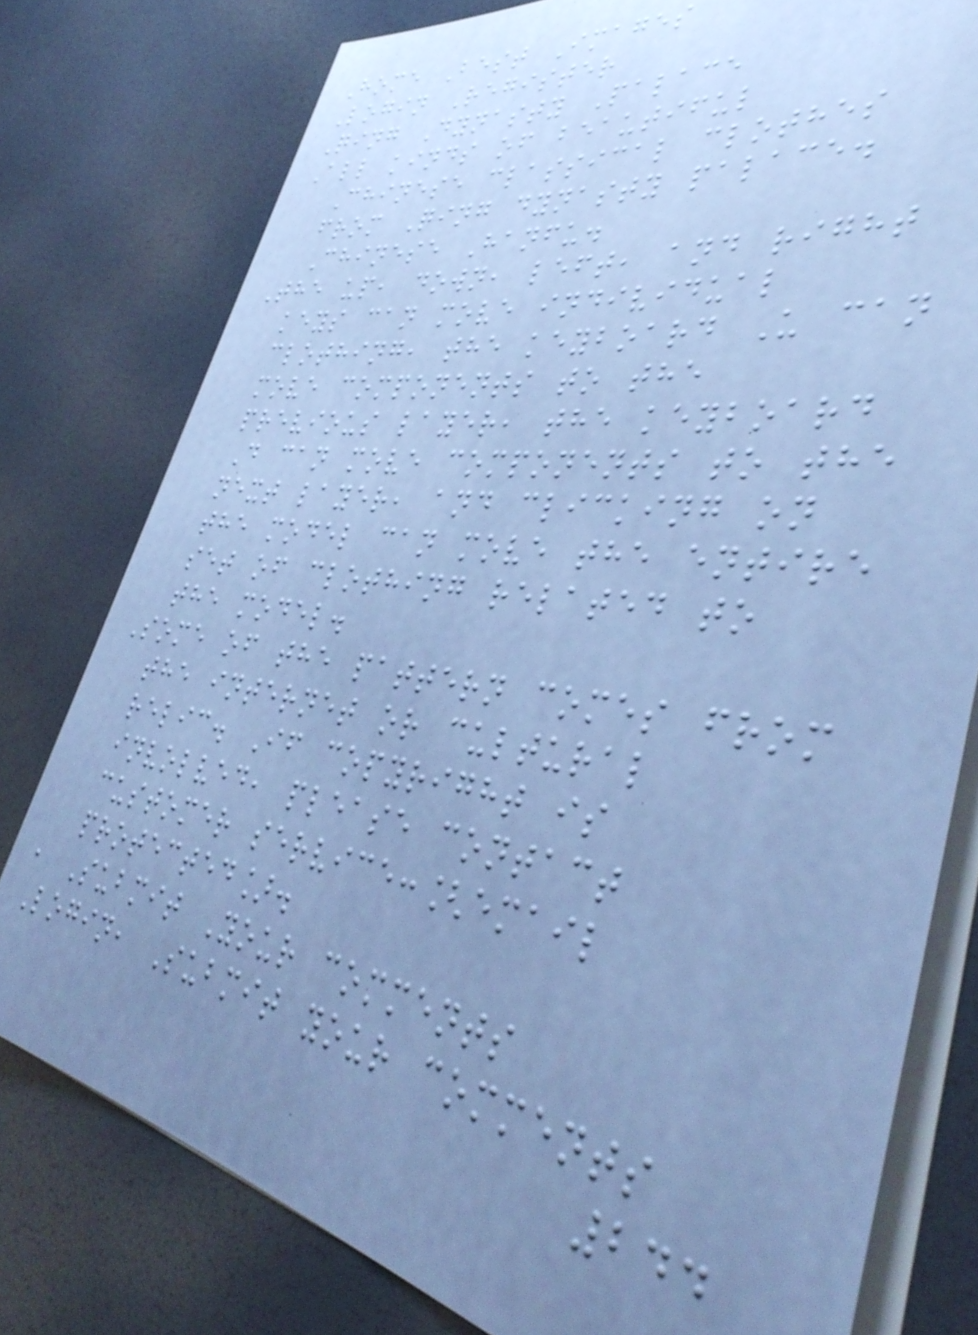Home Best Images
Login Register
Qing Dynasty Palace
All kinds of beautiful
Chinese classical clothes
from Qing dynasty palace.
Chinese Hanfu.
The up, down, left, and right
keys can move individual
clothing, the keyboard U can
move components to the
previous layer, the keyboard
D can move components to the
next layer, and clicking on
the model can move the entire
set of clothing related to
the model.
Some of the pattern comes from
the internet or cultural
relic. If copyright is
involved, please contact
customer service:[email
protected].
, Submit Your comments
Login, Submit your comments
244
